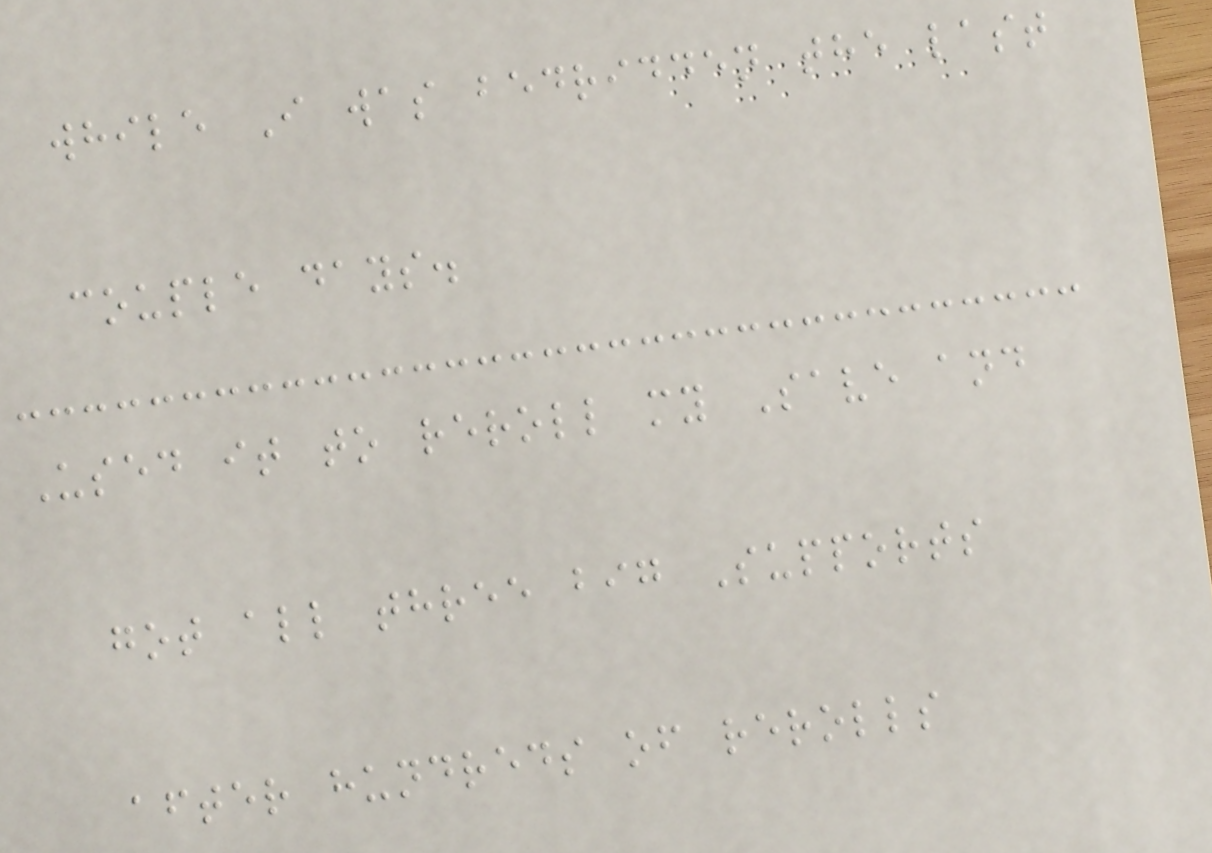while I was bedridden the last
couple days.
Used it to reroll my Save and
got all three big Supports
after hundreds of rerolls
